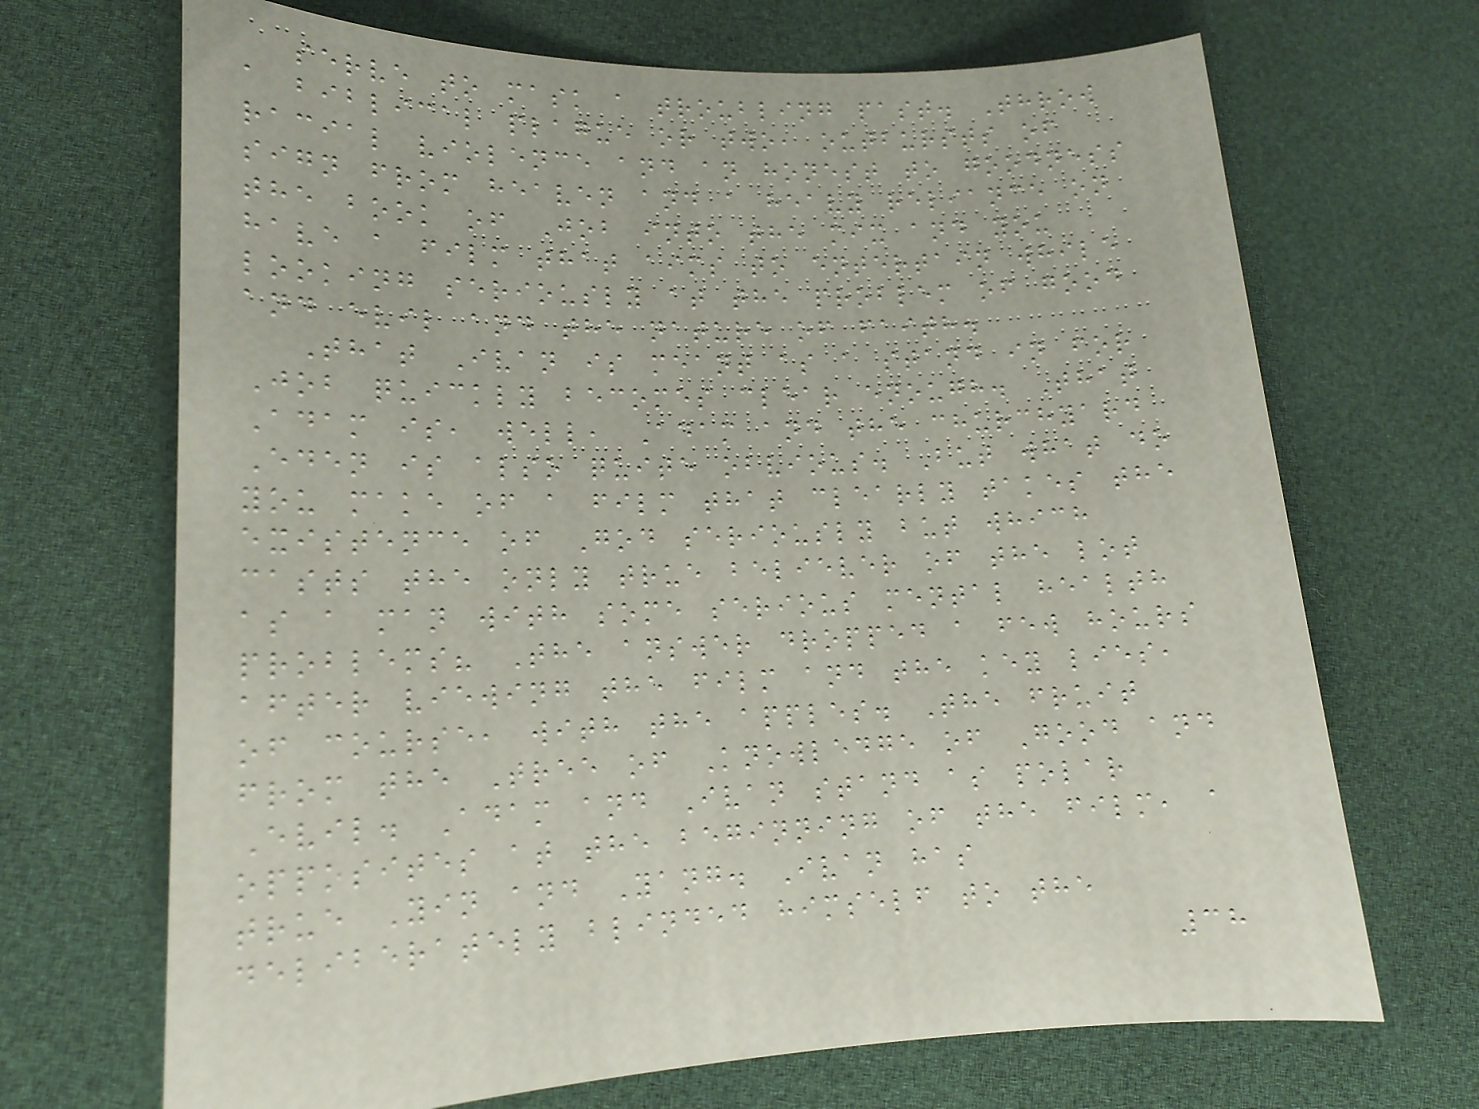serve to mask a troubling past. Throw
a biblical plague or two, outbursts of
racial violence and an honest to goodness
sign from heaven and a heavy reliance on
the book of Job into the mix and you
have a film that aims to entertain while
looking seriously at the problem of good
and evil and the nature of faith.
That Ivan is meant as a stand in for
Job quickly becomes clear enough. That
Adam is, well, Adam and the churchyard
Eden is also quite obvious. But what do
you make of a film that clearly takes the
existence of God seriously but which
casts the only true believer of the lot
as a man with some serious mental health
problems? The answer dropped a few hours
after viewing the film and the key lies,
of course, with the apples. The fruit
from the Tree of Knowledge of Good and
Evil. Adam and Ivan stand as polar
opposites at the beginning of the film, a
true Yin and Yang. Ivan has
deliberately blinded himself to the
38
